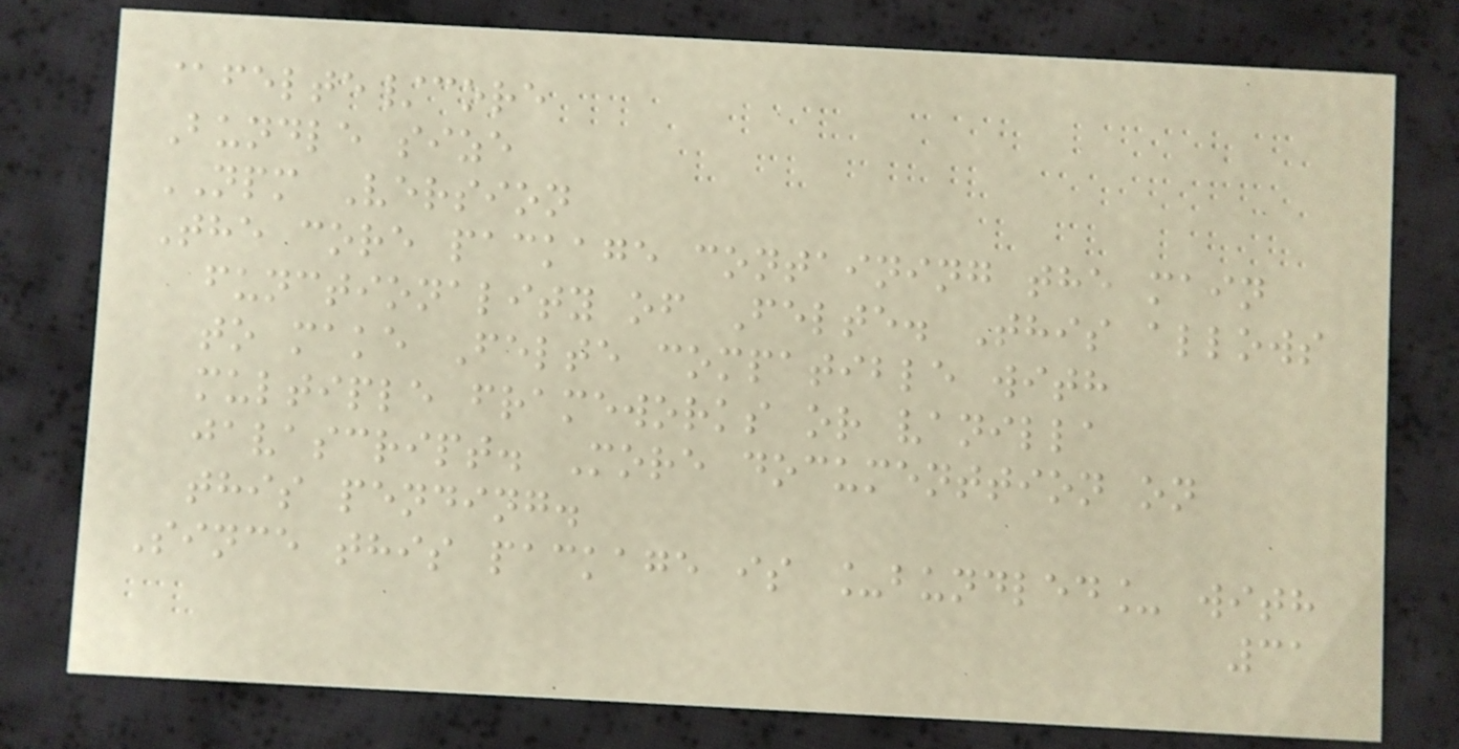@felte/core
Bundle size
NPM Version
The core package containing the main
functionality of Felte. This allows
to make Felte compatible with
multiple frameworks or vanilla
javascript. More documenttion on
this pending.
Since this package is _bundled_ with
31
